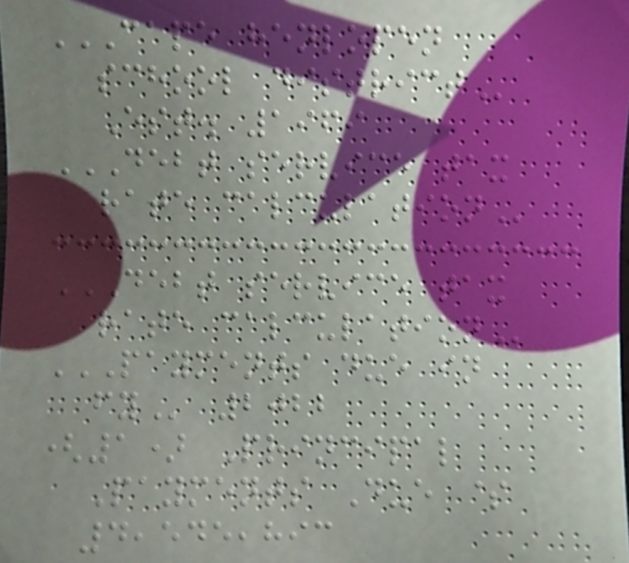CAPE HENLOPEN
SCHOOL DISTRICT
Est. 1969
DEBT SERVICE TAX
RATE CALCULATION
DEBT SERVICE TAX
RATE CALCULATION
PAYMENTS DUE IN
FY 2022
(1) Principal
Payments Due $
4,545,893
